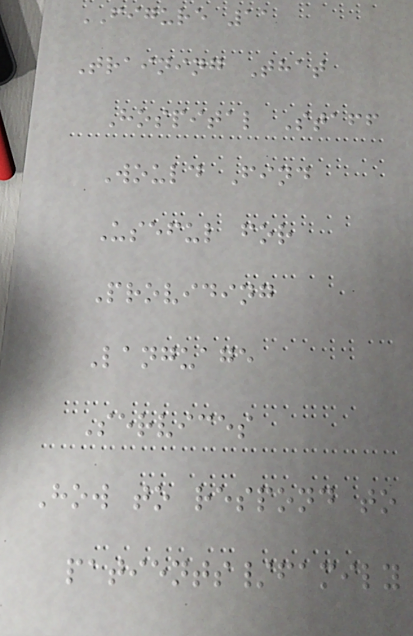FIGURE 11
Training That
Hospital Staff
Would Find
Useful for
Providing
Language
Services
How to respond to
patients/family
